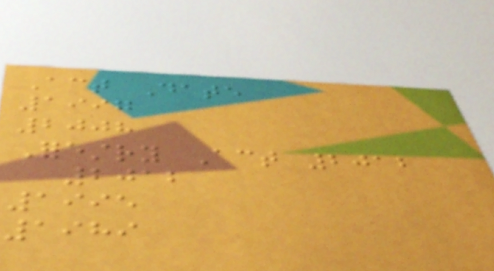Act Date
1997
2008
Forestry Act 2012
2012
1995
1989
